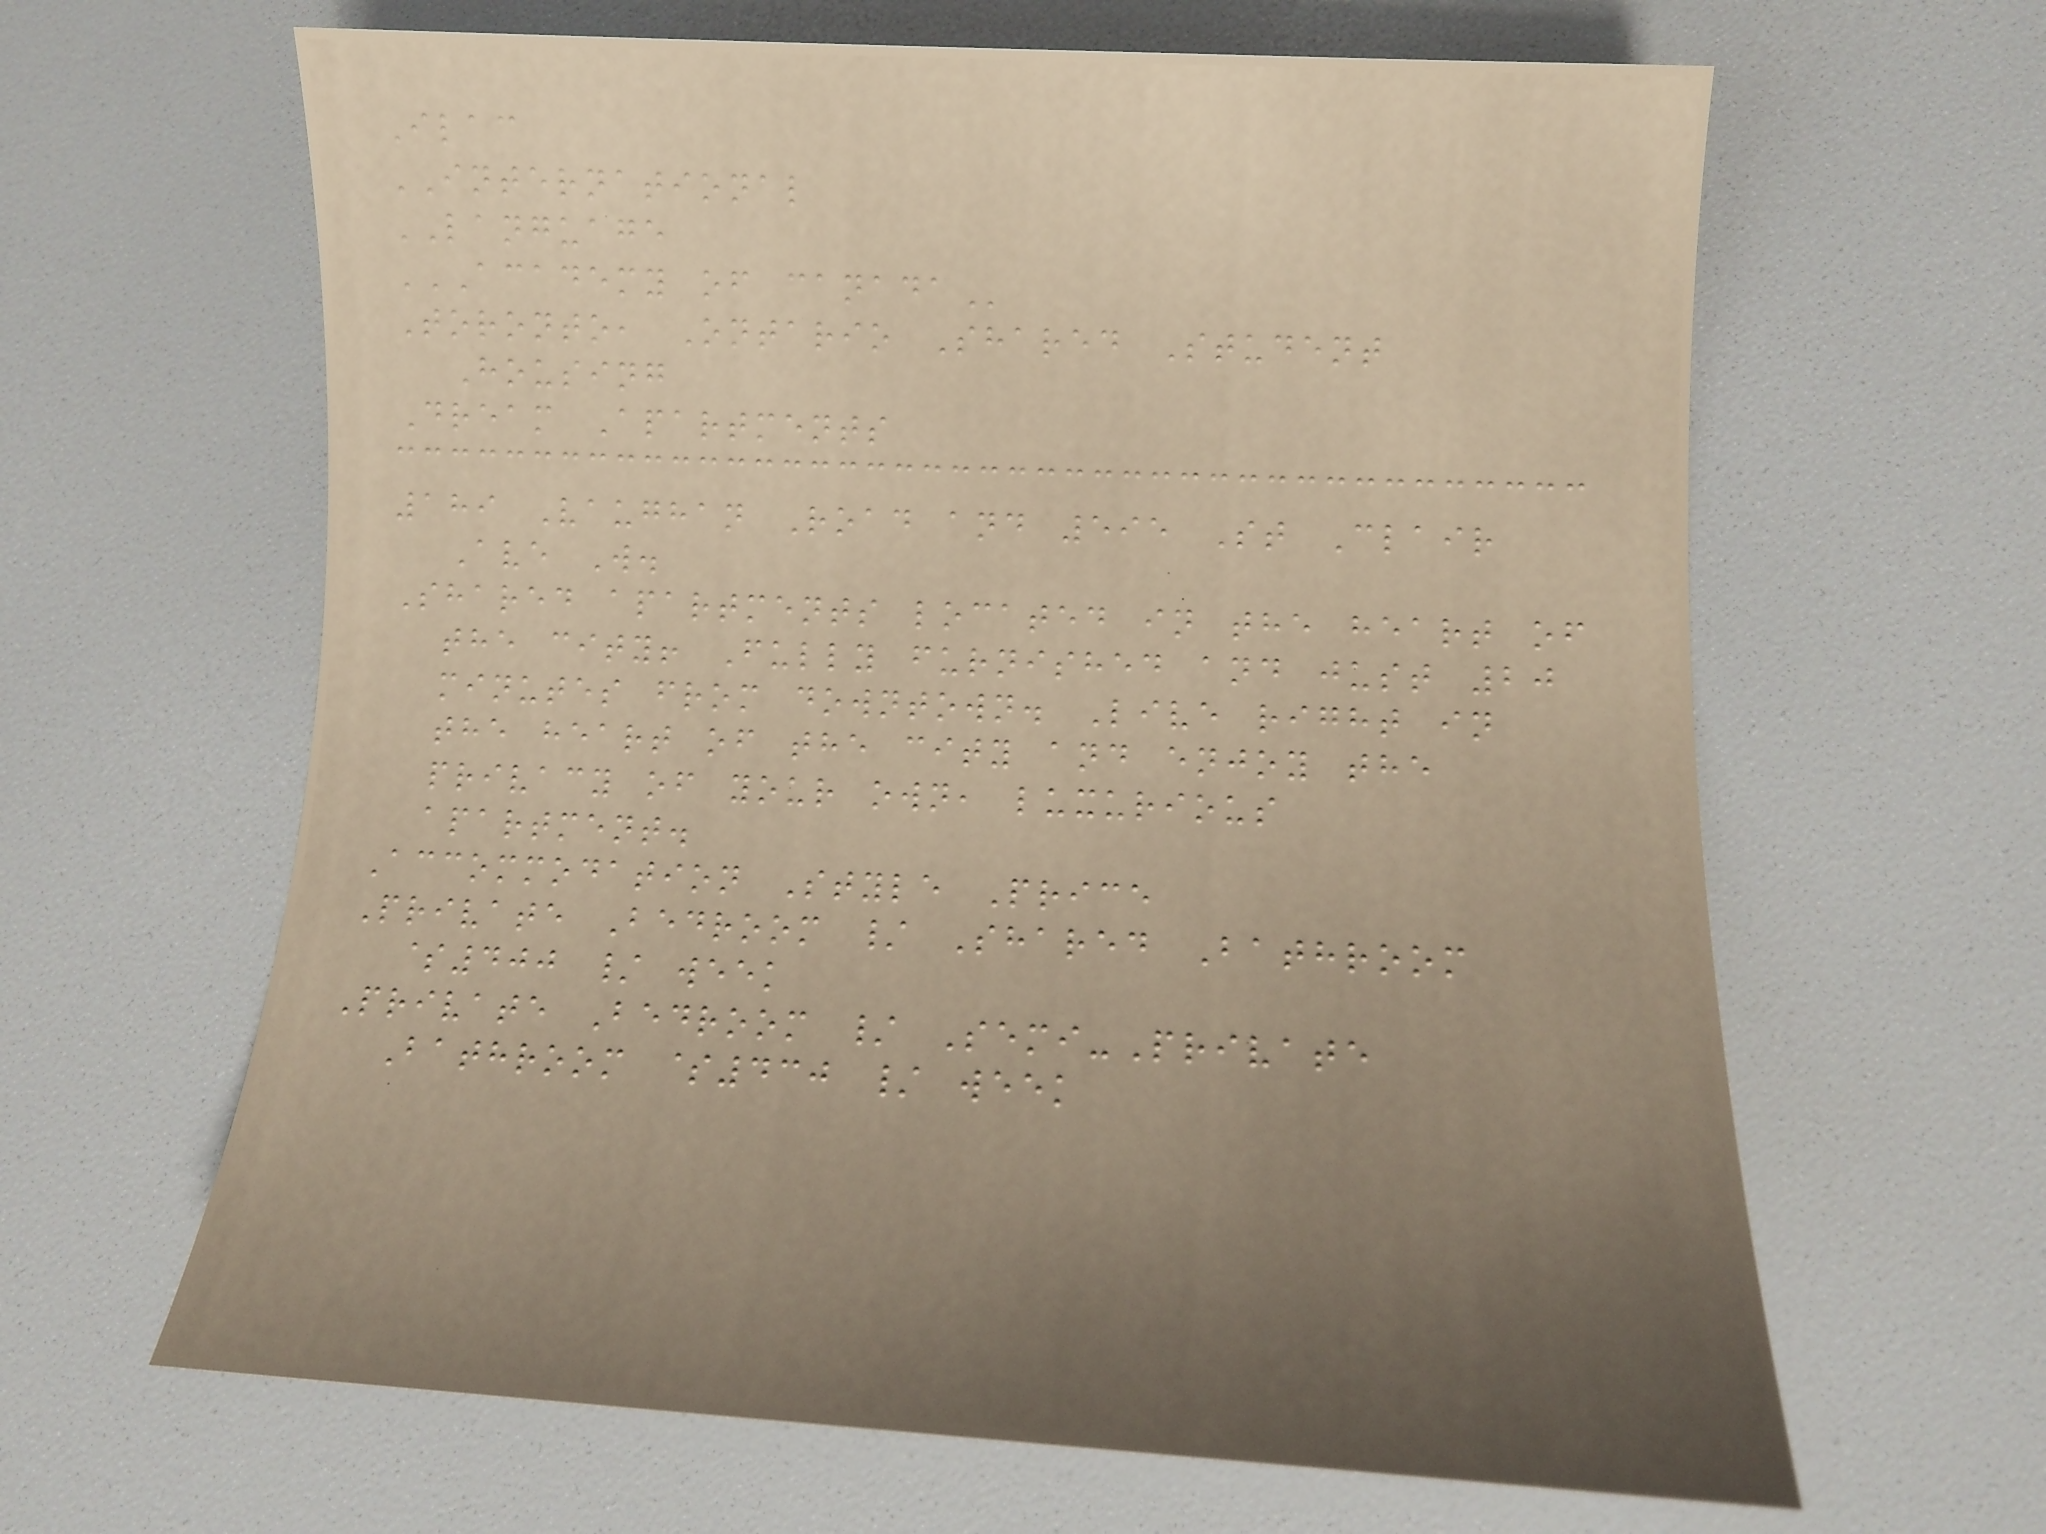Ilac
INTERNATIONAL
LANGUAGE
ACADEMY OF CANADA
Toronto, Ontario Shared Student
Housing
Dream Apartments
189 Vaughan Road and 595 St Clair
Ave W.
Shared apartments located in the heart of
the city! Fully furnished and just 20
minutes from downtown. Live right in
the heart of the city and enjoy the
privacy of your own, luxurious
apartment.
Accommodation Style Price
Private Bedroom / Shared Bathroom
$400 / week
Private Bedroom / Semi-Private
Bathroom $430 / week
